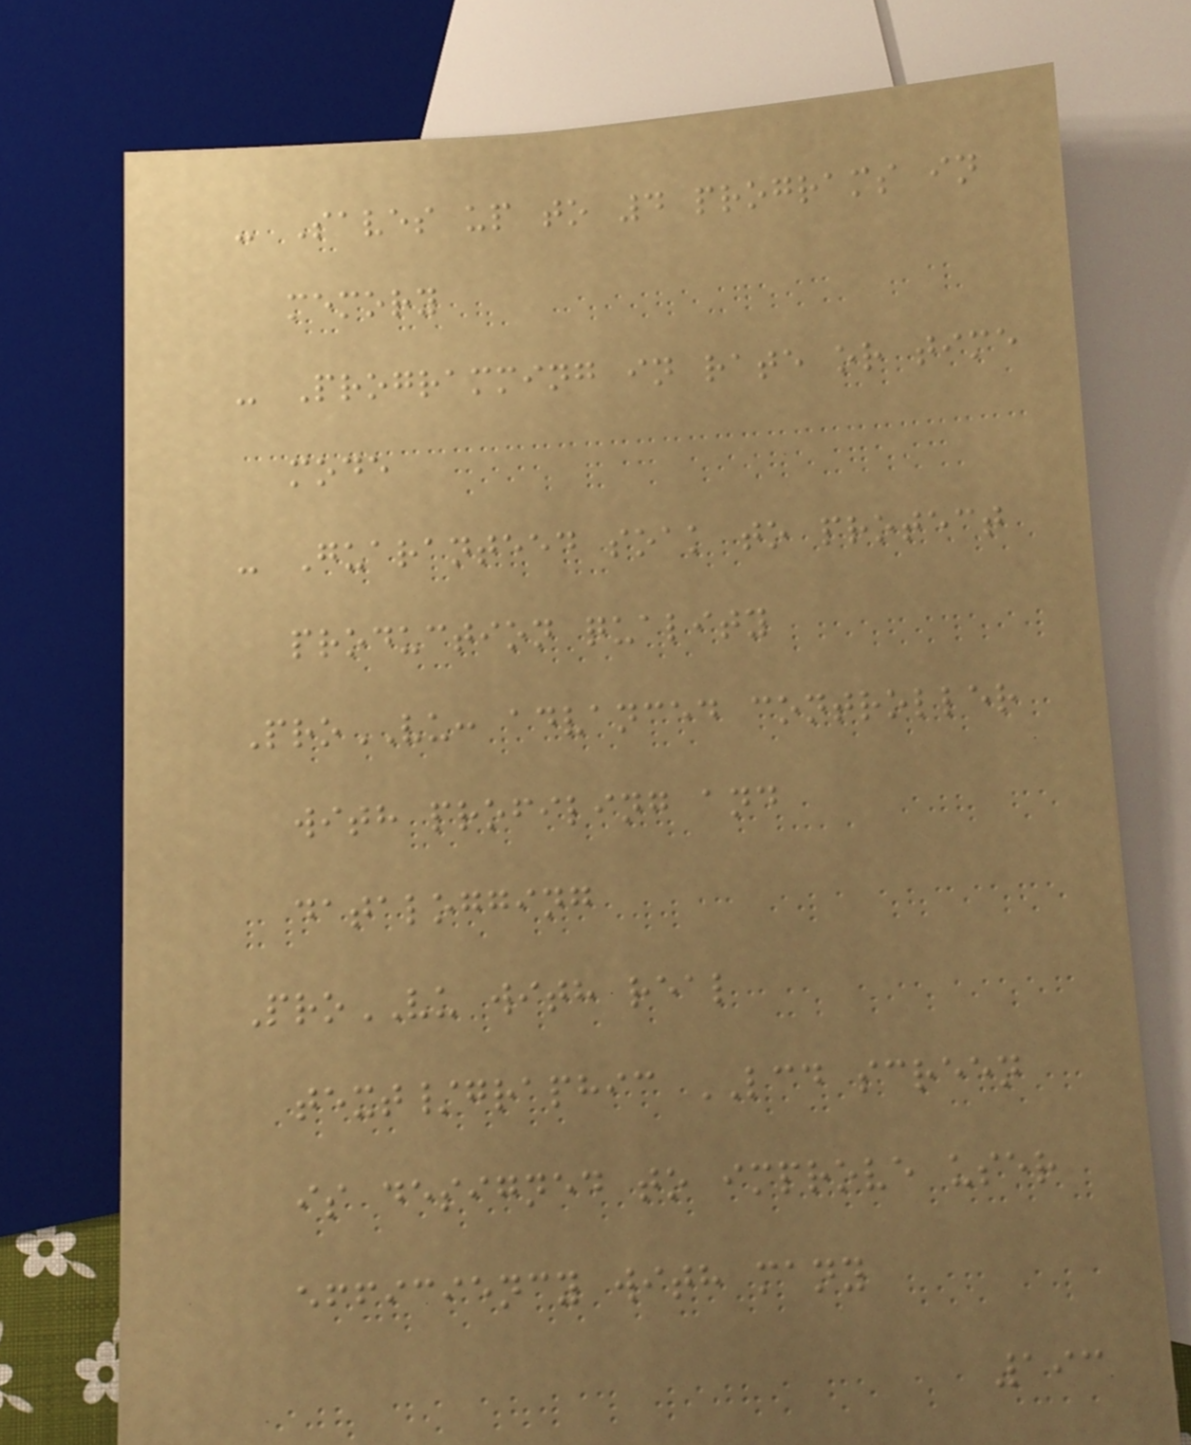- Saves up to 4 programs in
memory
- Programming in rate or time
mode
- Guaranteed soak to protect
production quality
ProVU: advanced controller
with profiling and
datalogging
ProVU with real
text/graphic LCD screen
is designed to improve user
efficiency with many
193
